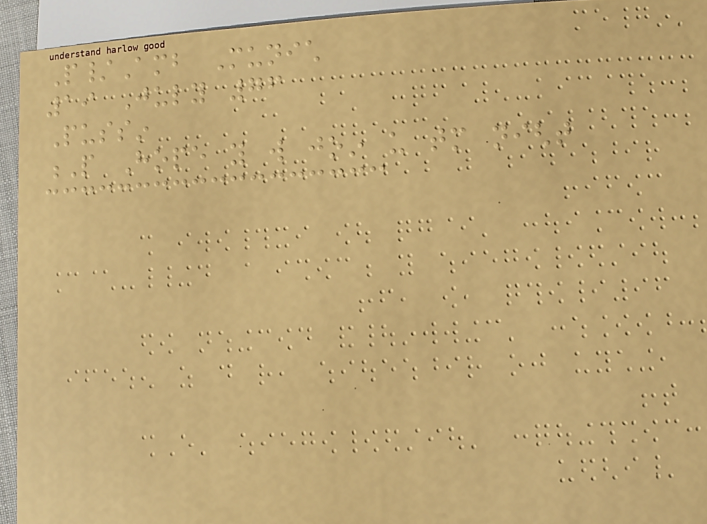P/Amb Munich
19 July 76
Pussin
P Hope you will join us tomorrow night
